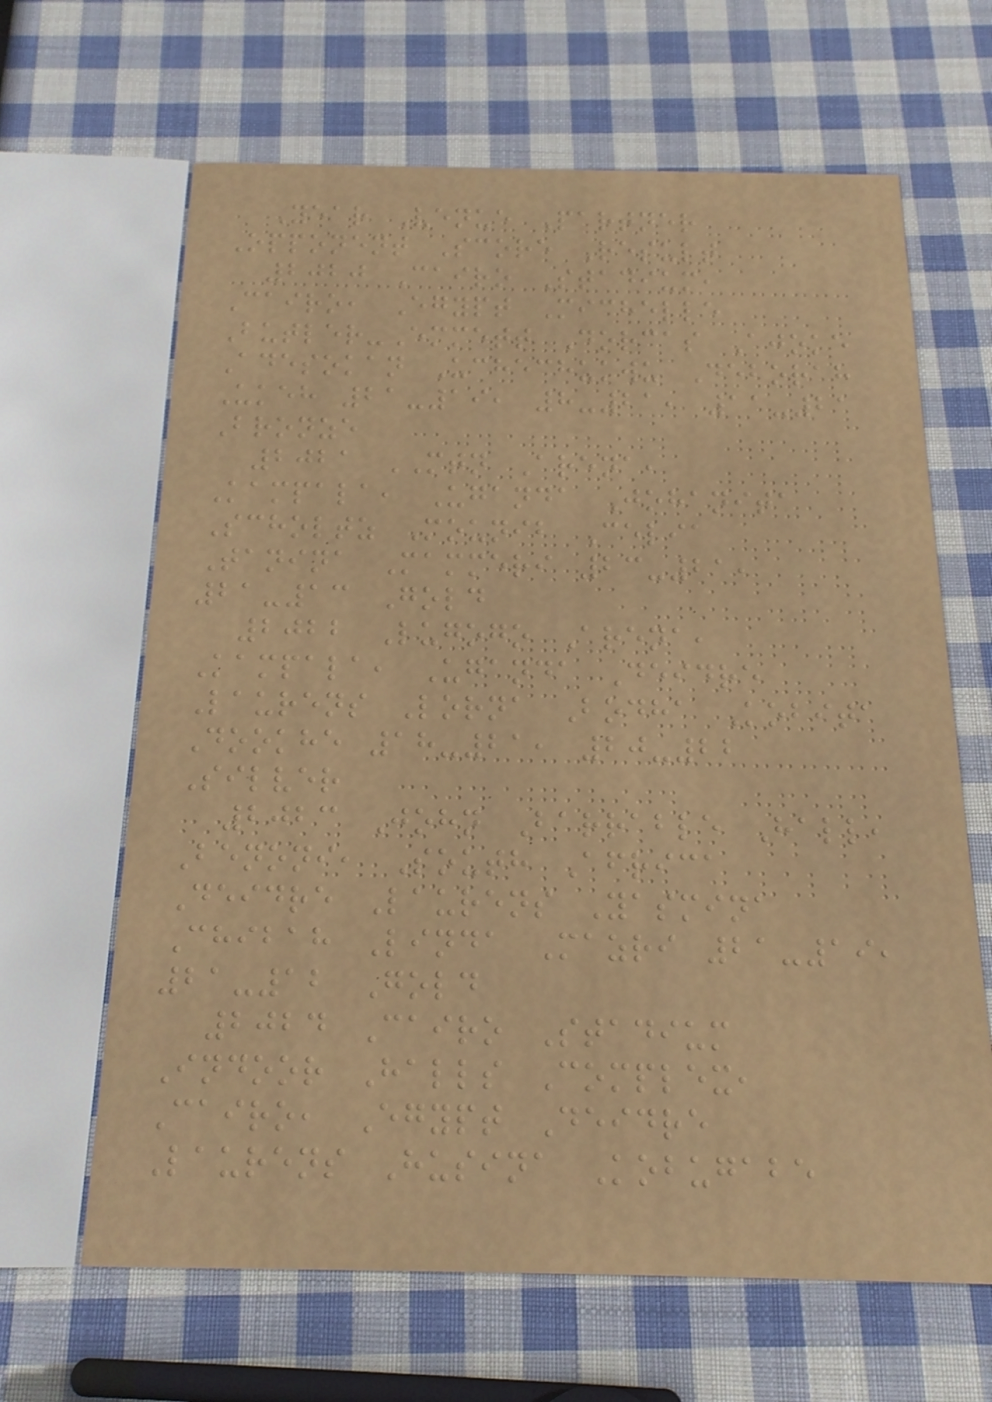Year Venue Partner
Opponent Score Result
2020 Cairo Stadium,
Cairo, Egypt Michelle
Butler-Emmett Dorcas Ajoke
Adesokan Uchechukwu Deborah
Ukeh 21-19, 8-21, 11-21
Bronze
2021 MTN Arena,
Kampala, Uganda Johanita
Scholtz Mounib Celia
Tanina Mammeri 23-21,
21-13 Gold
2022 Lugogo Arena,
Kampala, Uganda Deidre
Laurens Lorna Bodha Kobita
Dookhe 18-21, 20-22
Silver
2023 John Barrable Hall,
Benoni, South Africa
Deidre Laurens Yasmina
Chibah Linda Mazri 21-19,
21-12 Gold
2024 Cairo Stadium
Indoor Halls Complex,
Cairo, Egypt Deidre
Laurens Husina Kobugabe
